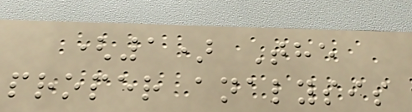(1) The
proper analysis
